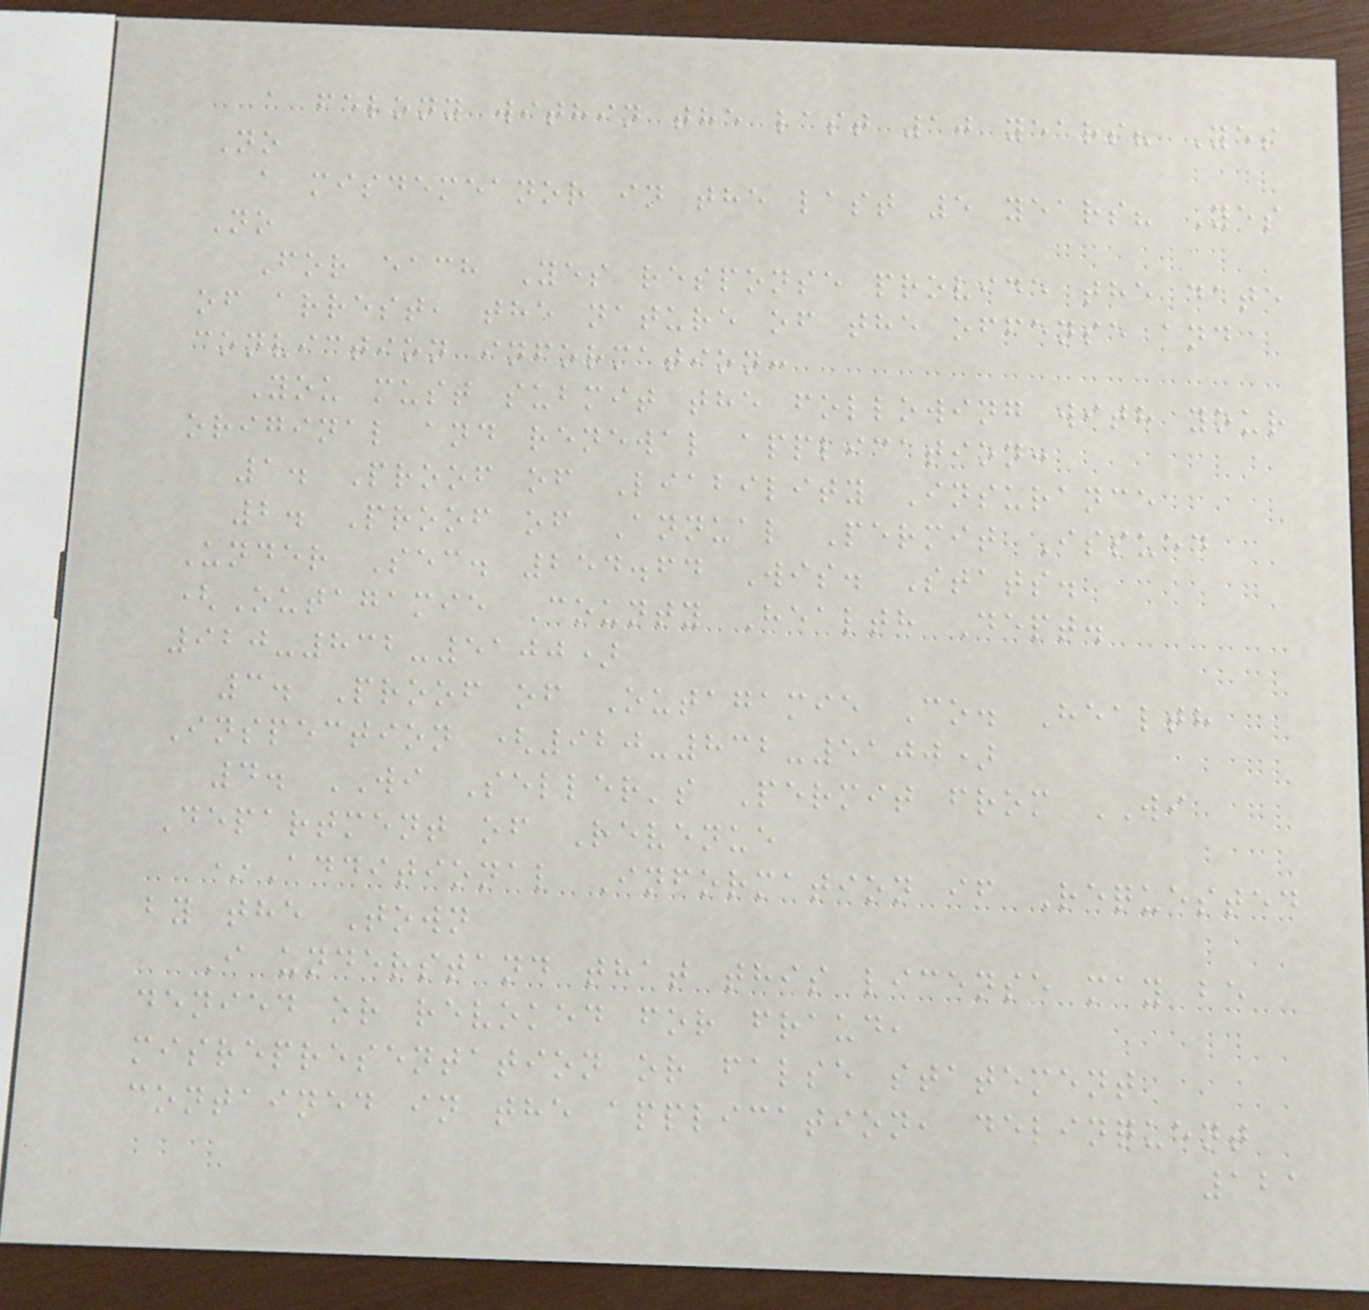a felony within the last 10 years? Yes
No
a misdemeanor in the last 5 years? Yes
No
For each Yes response provide the date
of arrest, the nature of the offense and
conviction information:
You must submit the following with your
original and renewal application:
1. Proof of Liability Insurance
2. Proof of Annual Permit Issued
Under Sec. 254.64 Wis. Stats.
(Outagamie County Health Dept.
920-832-5100)
3. Proof of Outagamie Co. Health
Inspection (920-832-5100)
4. WI Seller's Permit from WI
Department of Revenue
*Additional Information if Requested
by the Town
I understand that this license may be
denied or revoked for fraud,
misrepresentation or false statement
contained in the application, delinquent
121
